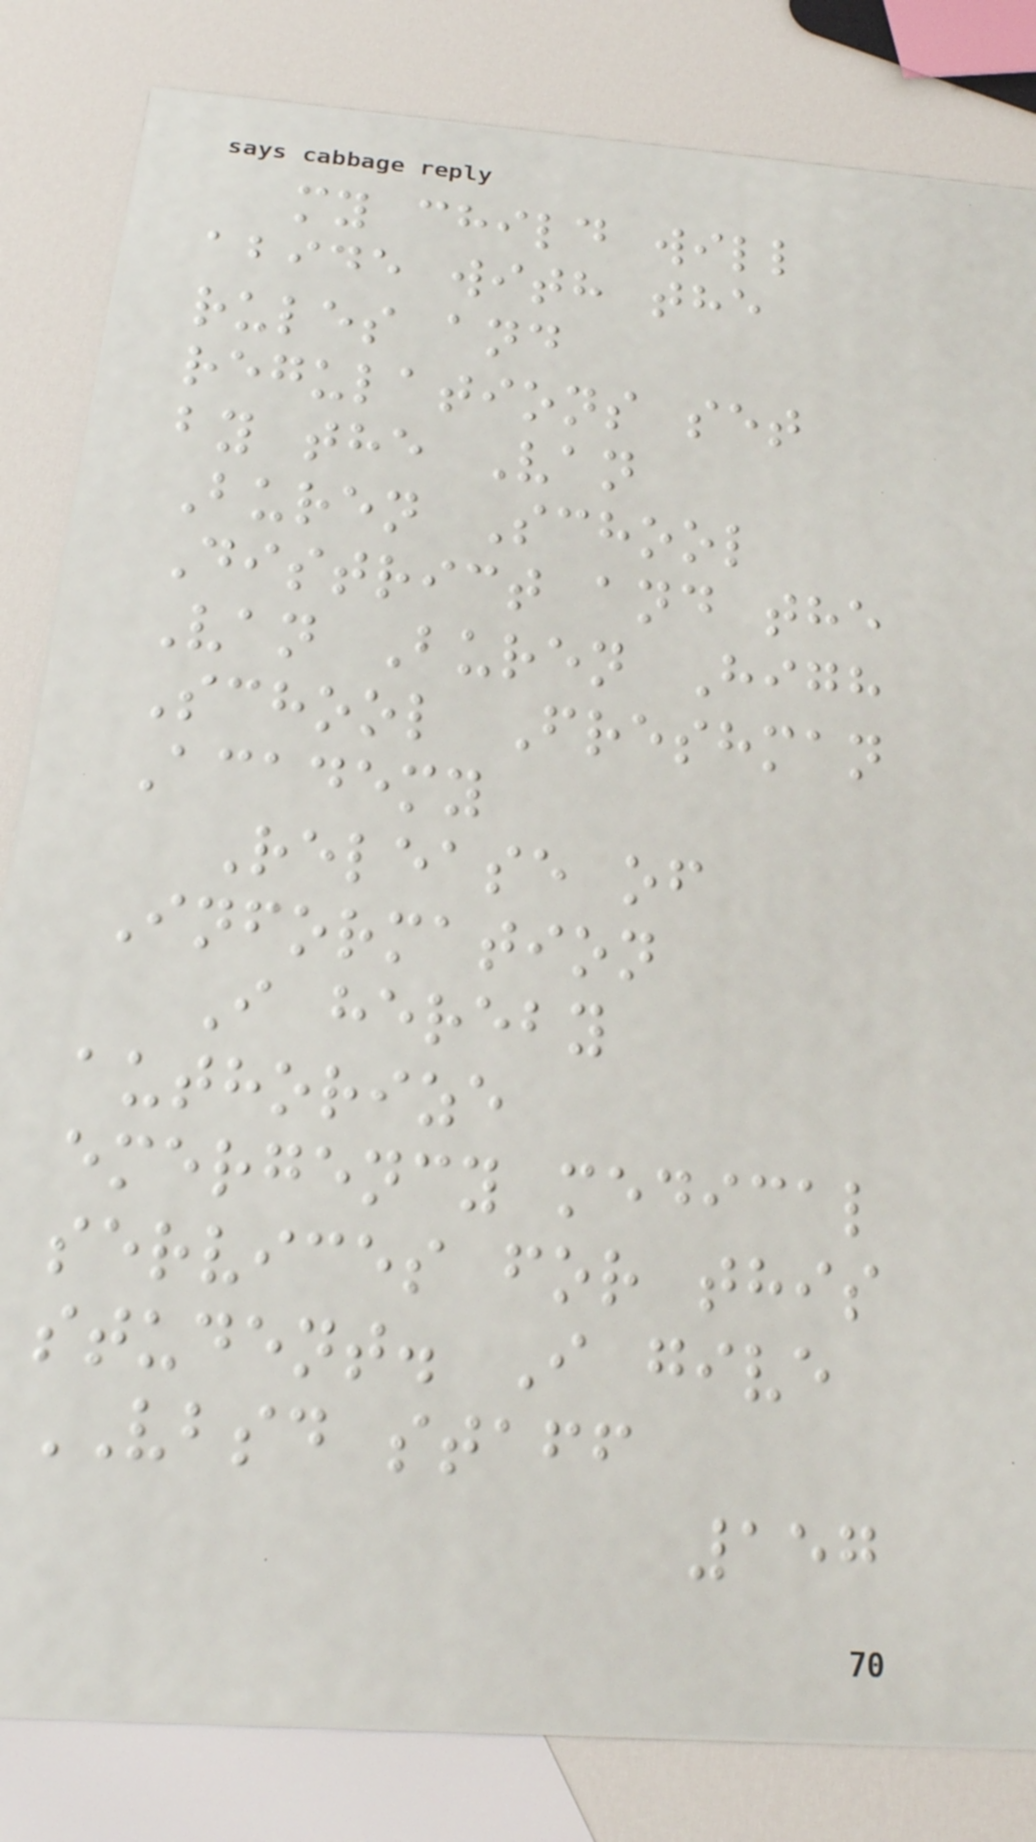my child will
abide with the
rules and
regulations set
by the Van
Buren School
District and the
Van Buren High
School Freshman
Academy
Release of
Information
I hereby
authorize
emergency medical
services for this
student. I give
VBSD staff
157
